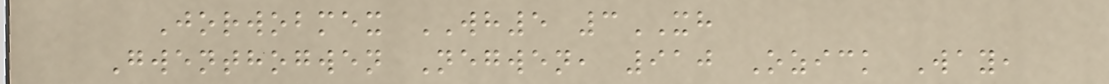Jorwobmex WH5 3XH
Gwenthogwen Negwen, 910 Ozick Way,
